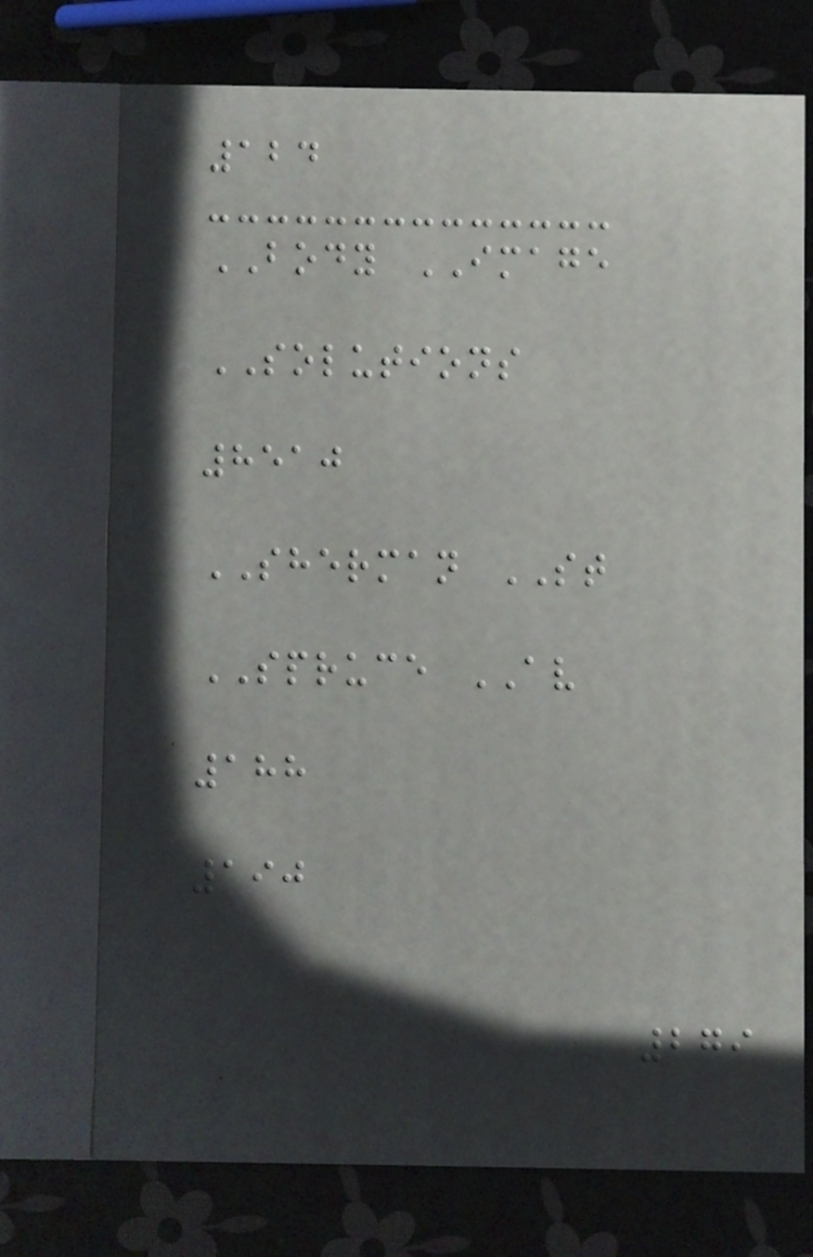124
BODY IMAGE
SOLUTIONS
8510
SHERMAN ST
SPRUCE AV
188
190
279
